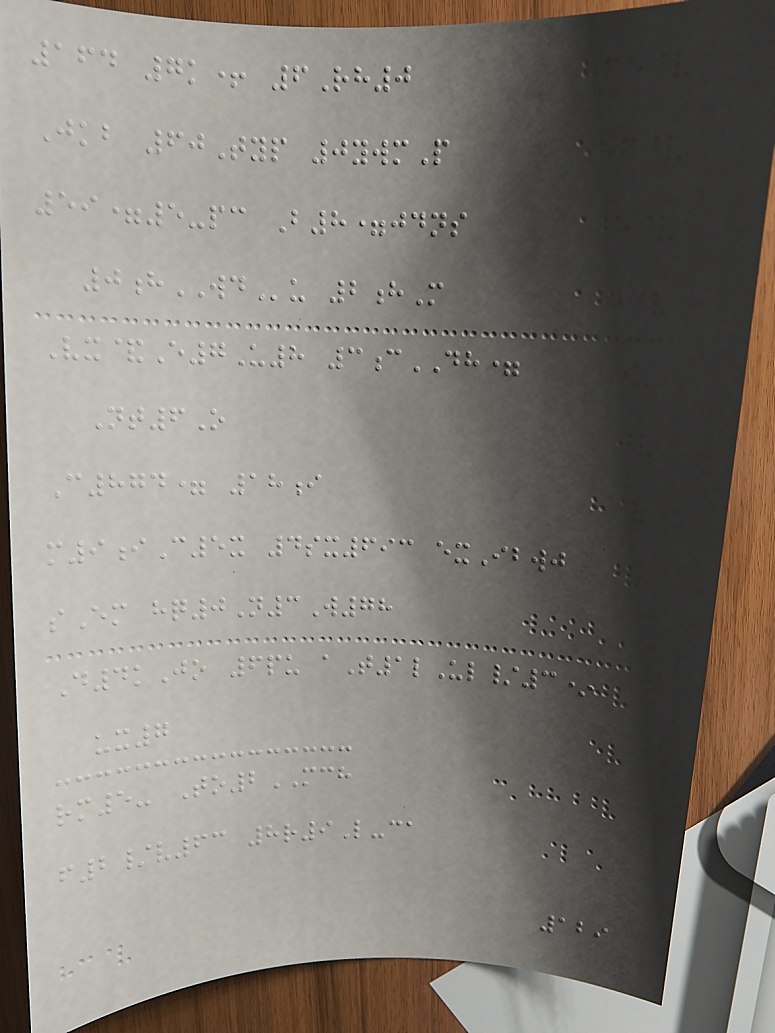164 7k+ 6Rh0
Jkb 60Typ 0ywmP
59=5-pc B8=jdns
0hWDu 2hM
Vx&E7U8 3cDH=
Nt6O
C874= 18i
m9iC5x 4sx693 exIbwj
sEm hq0N3W78
D4kJo 6pu aT1lUl/3*
ux7
rm5- To2MCH
f2/v63 8r9L-ca
129
